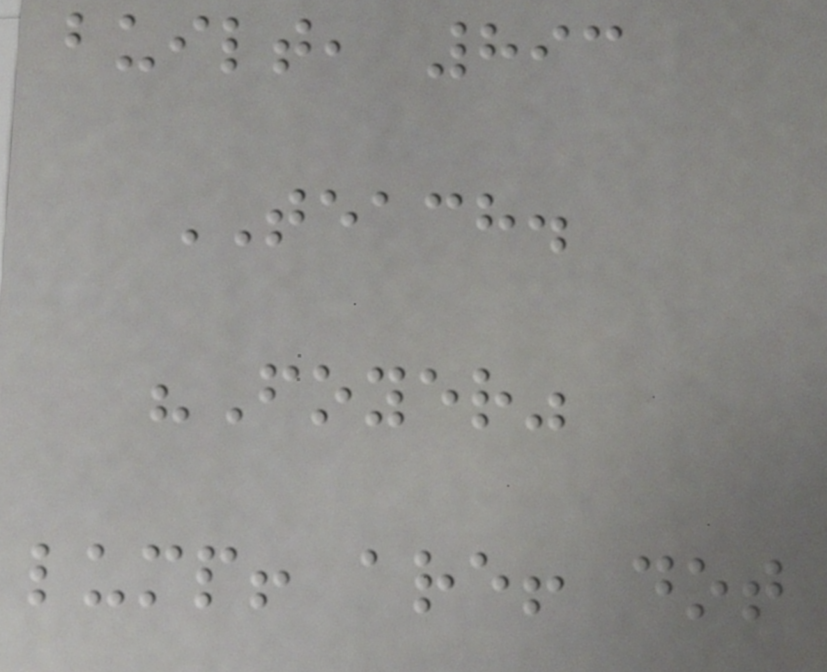built, 893
TEACH.
"Foyer"
lump! are! dot
